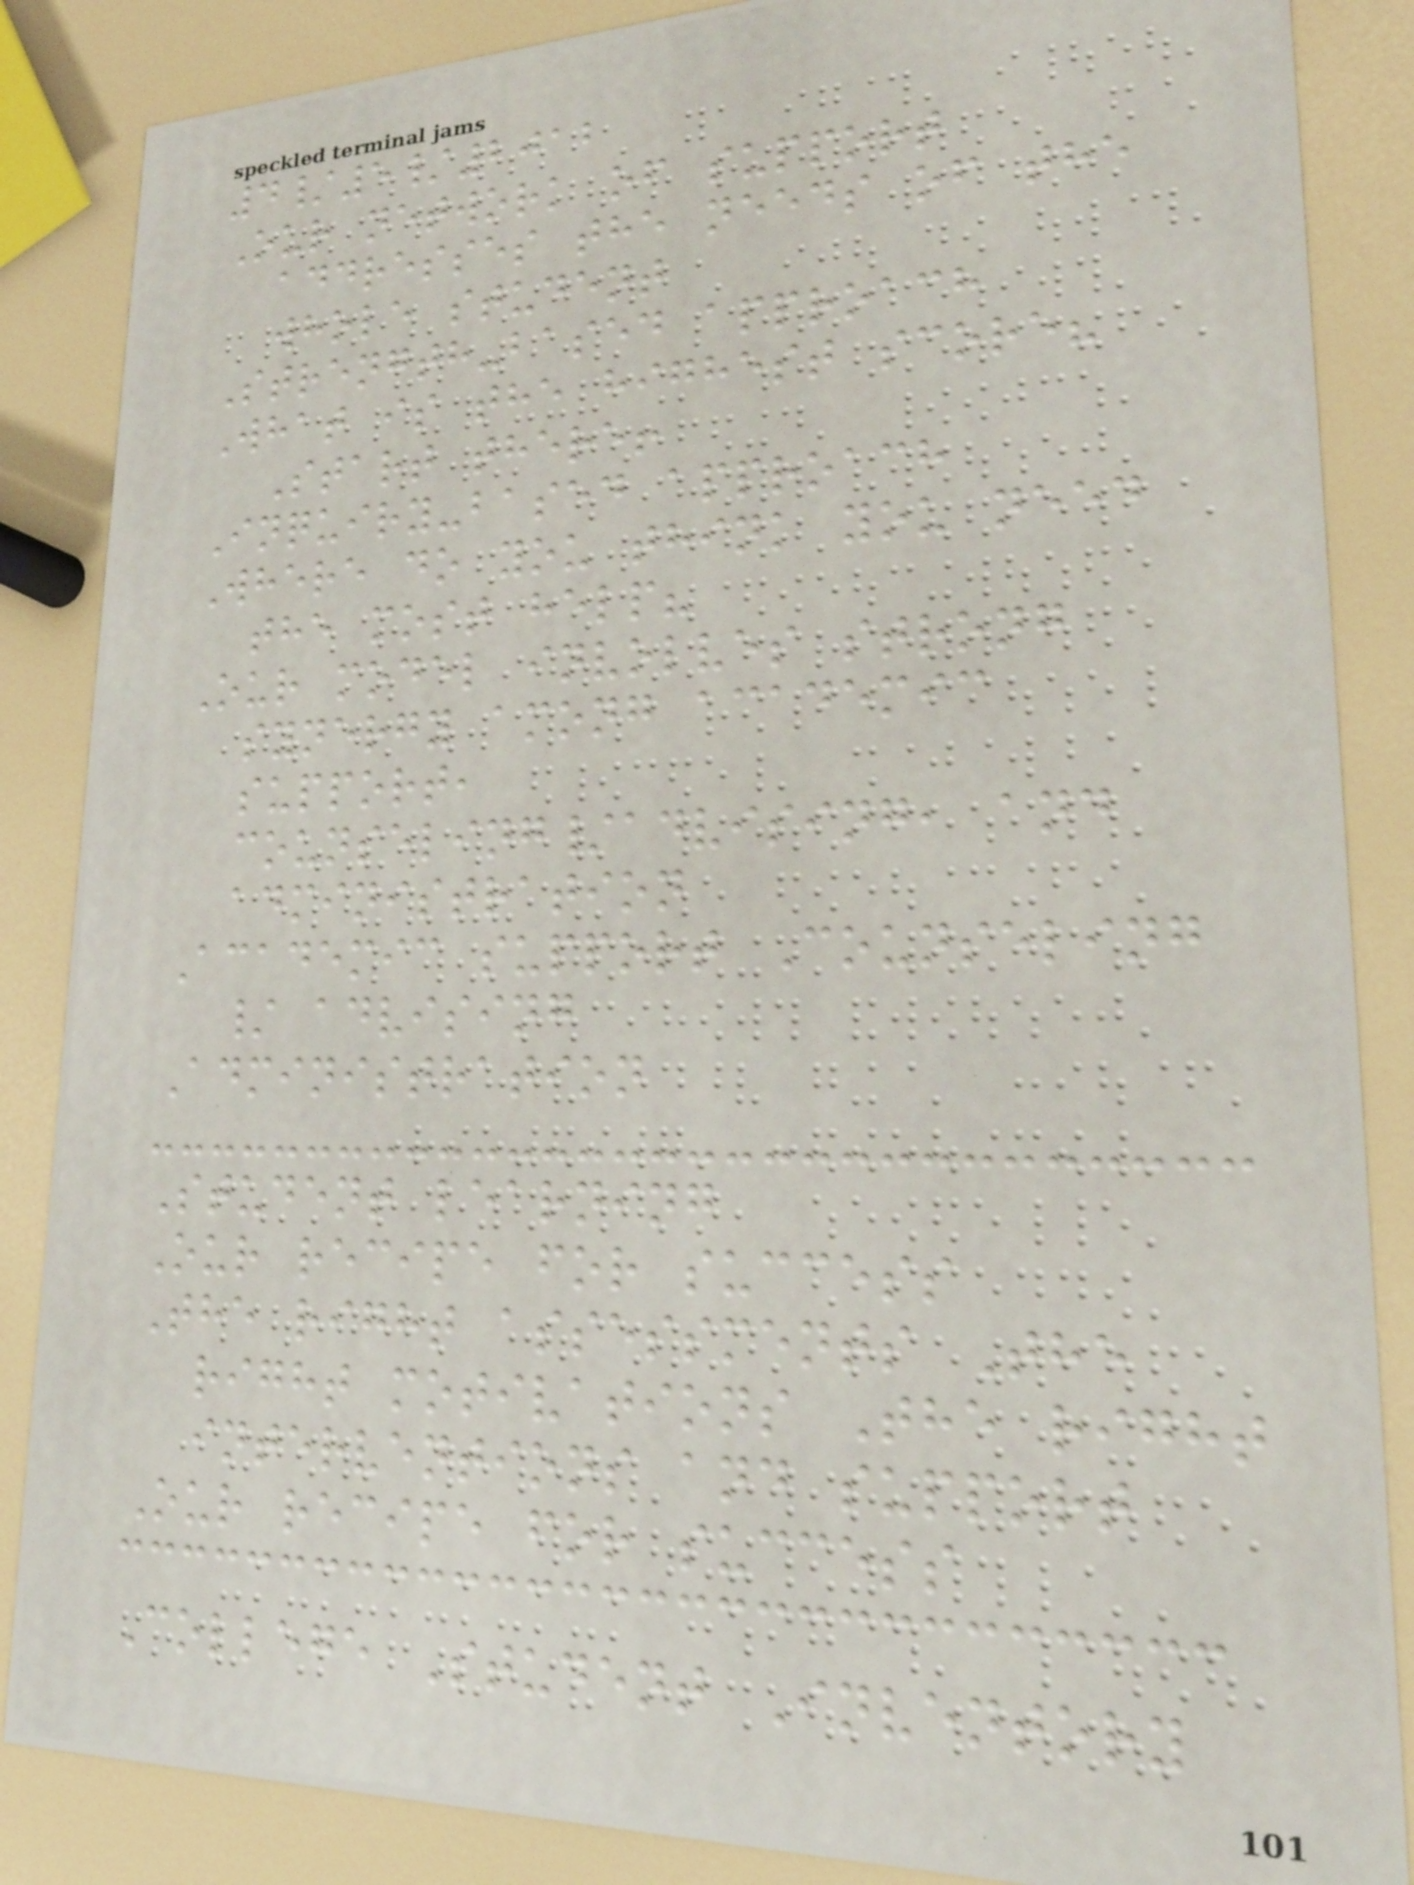4/5/2012
Our network of support
addresses the needs of the
whole student
Strength-based approach
What is the highest score?
Start there!
Inquiry-based approach
Where do you think you need
the most help?
Our model involves strong
synergy among academic
support,
counseling/advising, and
administration
Academic support Counseling
/ advising
Administration
Student learning
Our recipe for success
The right assessments The
right motivations The right
interventions and support
Our recipe for success
College Student Inventory
